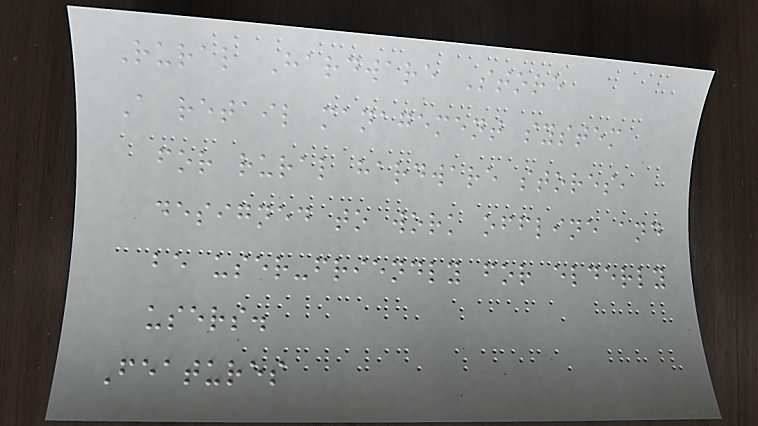Rural Hardware Store
A retail management system
for rural hardware stores,
designed to work offline and
be user-friendly for elderly
users.
Features
